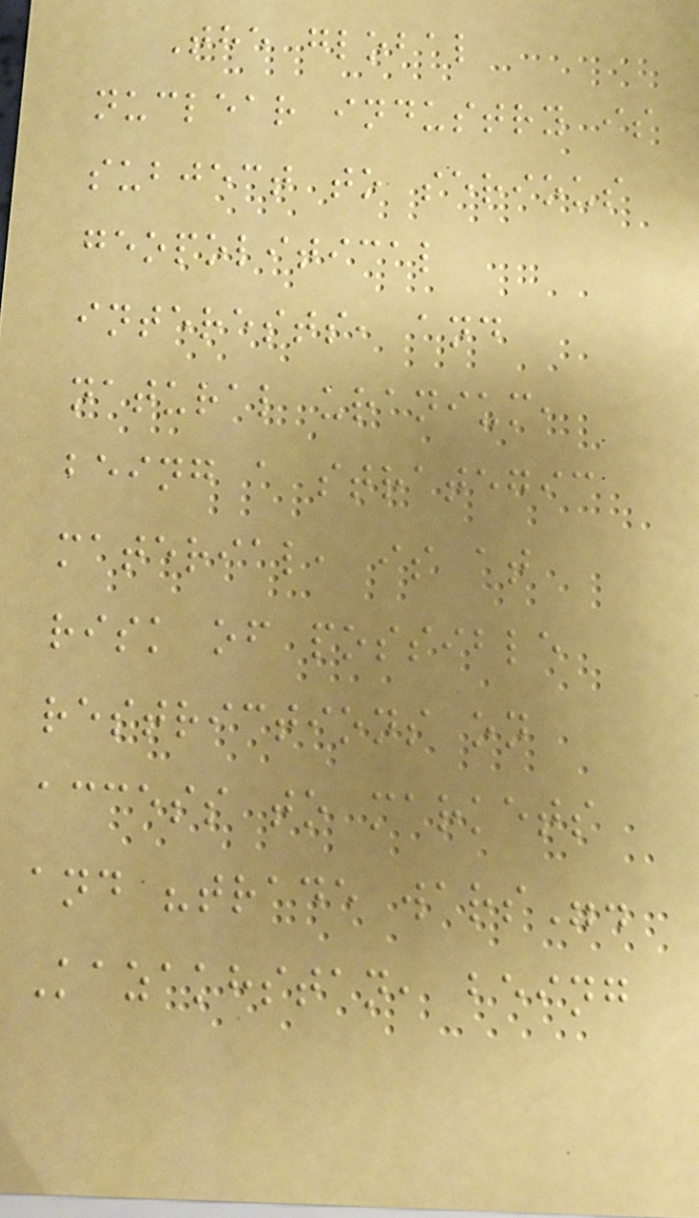The global
nuclear industry is
subject to serious
geopolitical
interests, and
natural uranium,
being a strategic
material, is at
risk of possible
restrictions on
access to markets
and "trade wars".
Kazakhstan, being
